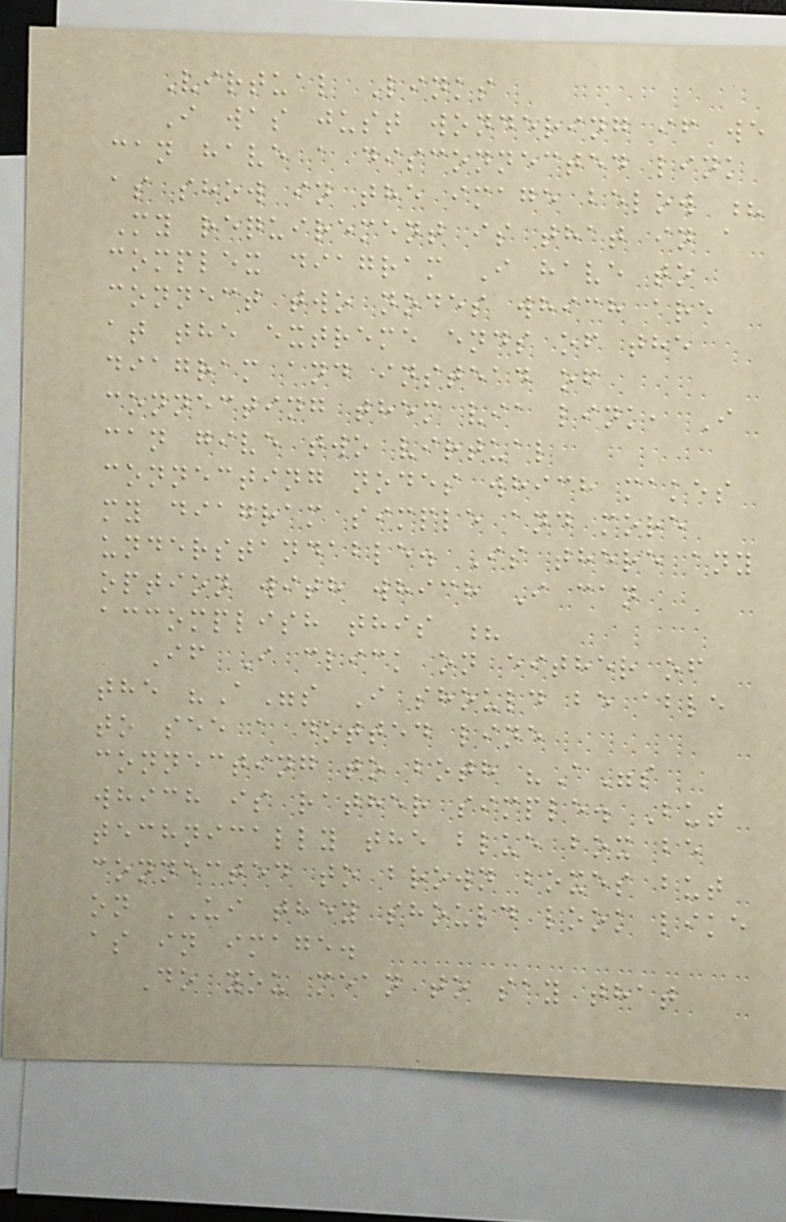Virtual Links
I was just wondering if we
can have a disconnected link
as show in the image below ?
My requirement is that in a
complex diagram I have to
connect two nodes which are
at the extreme ends of the
diagram and instead of
connecting them via link, I
can give two virtual
connecting nodes which makes
my diagram simple and more
understandable. Is there any
option with which I can
accomplish this ?
If I click on either of
the "A"s I should be able
to see a dotted line
connecting to both "A"s
which is rather simple. But
technically the blue box be
connected to brown boxes but
on UI they should look like
as in image.
Do you mean to say that
